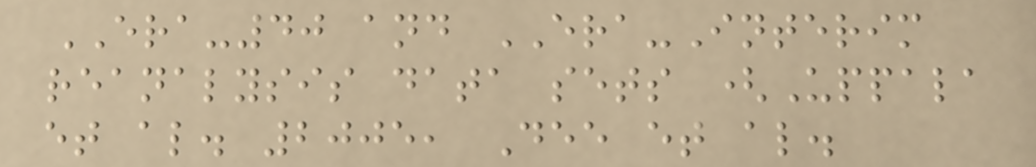ERA-40 and ERA-Interim
reanalysis data sets (Uppala
et al. 2005, Dee et al.
